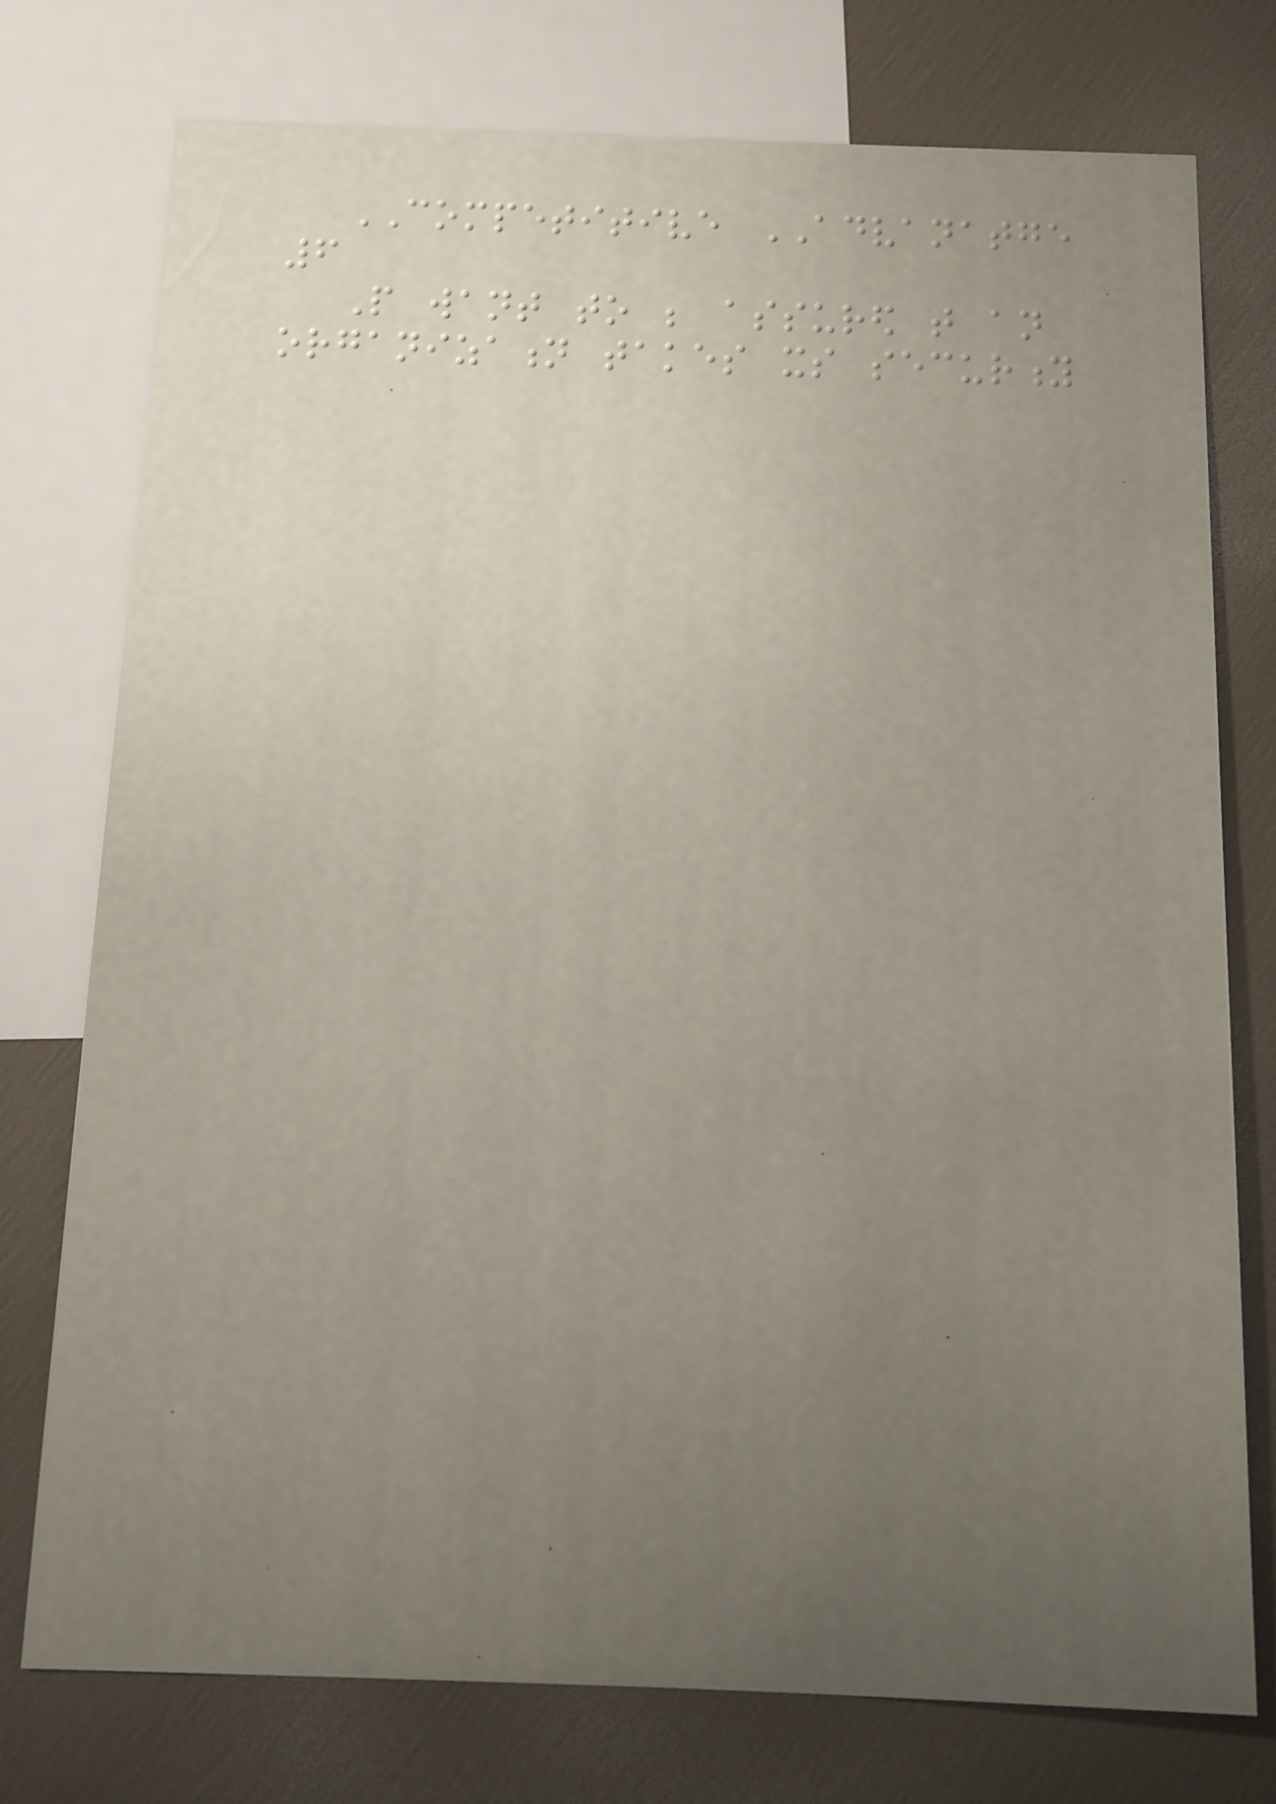COMPETITIVE ADVANATGE
6
People want to be assured that an
organization takes its security
